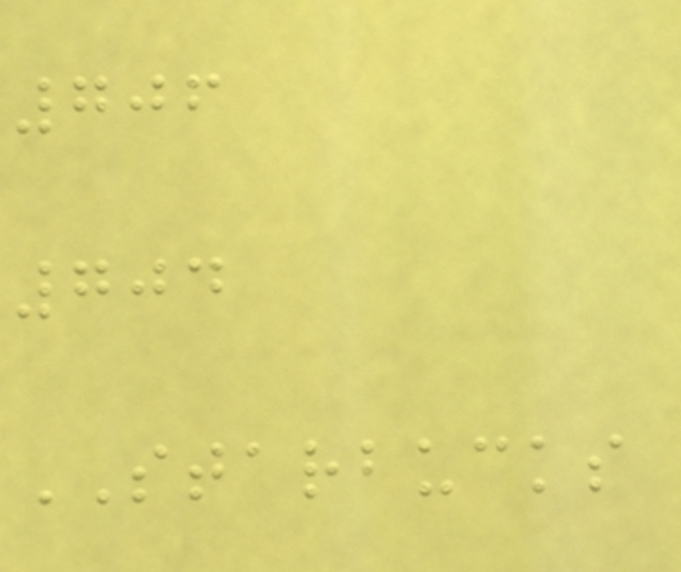706
704
STARBUCKS
